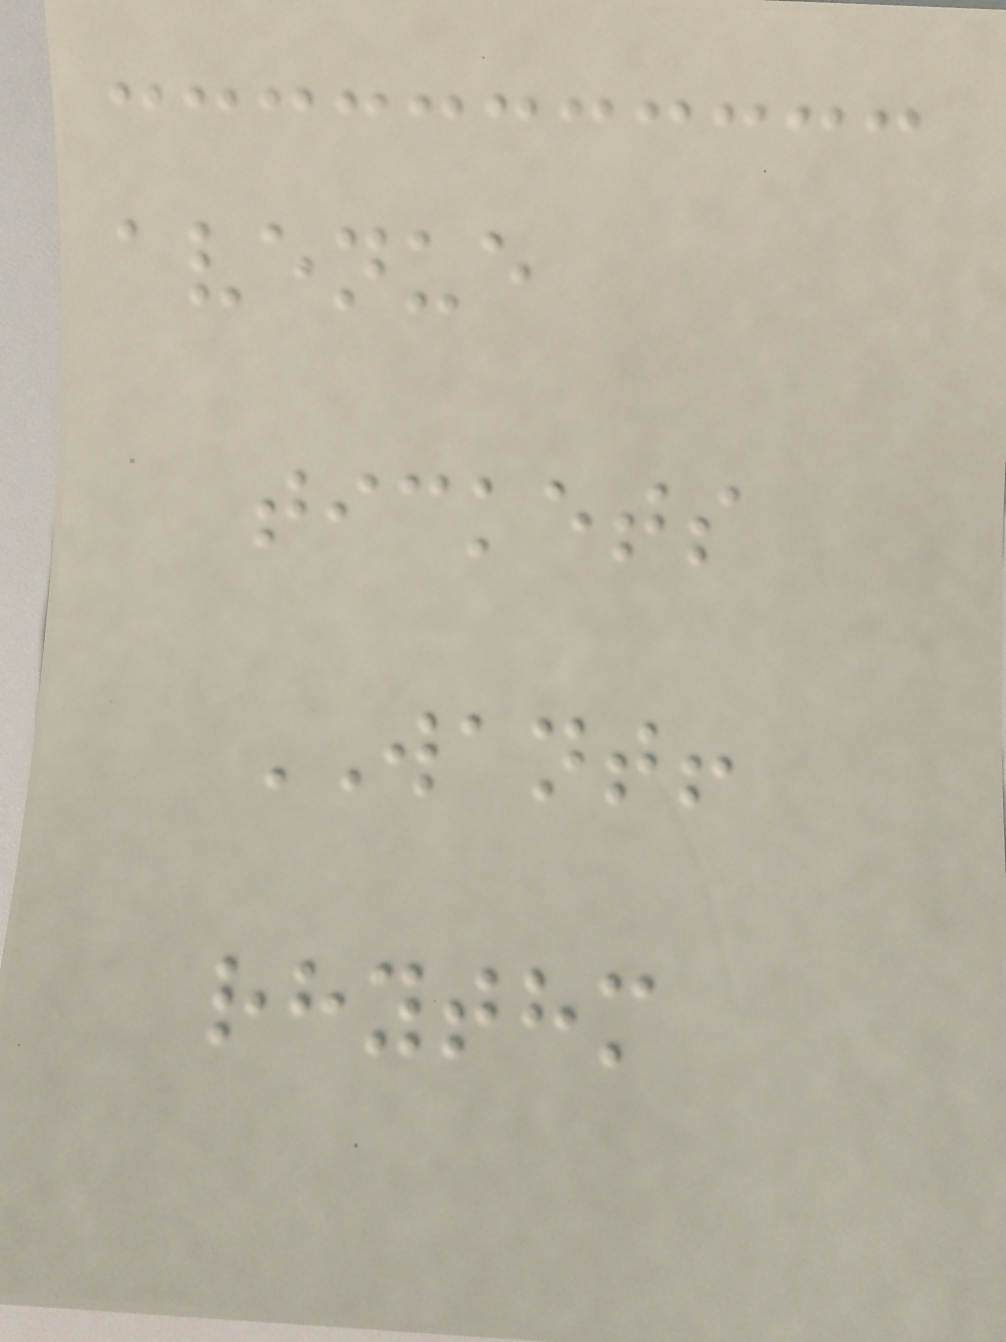avenue
tickets
WANT!
rhythm
